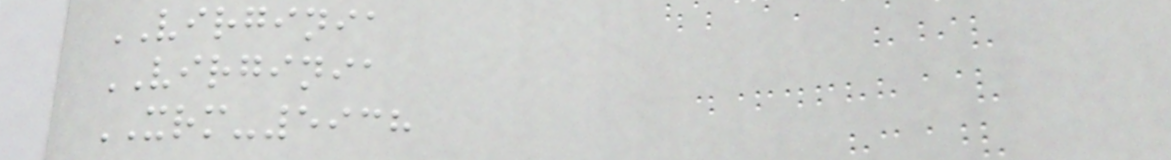VIRGINIA
VIRGINIA
XRM-5938
